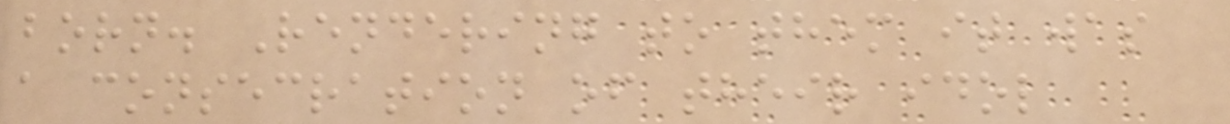born. Rendering to them it was
a consecration of their idol
